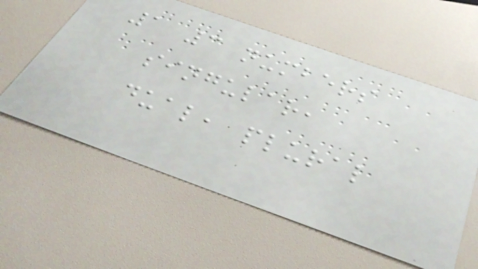1 3 numbers
singular,
dual, plural
